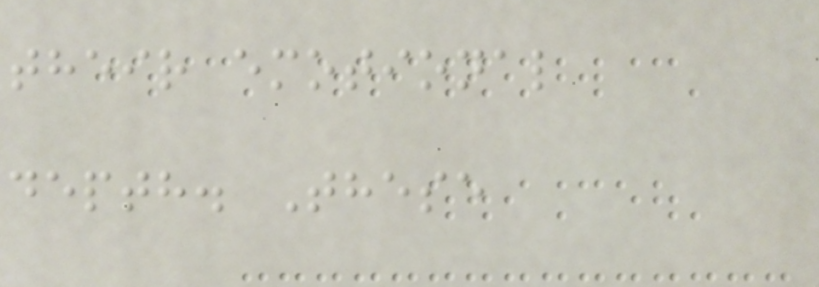their emotional
depth. These
